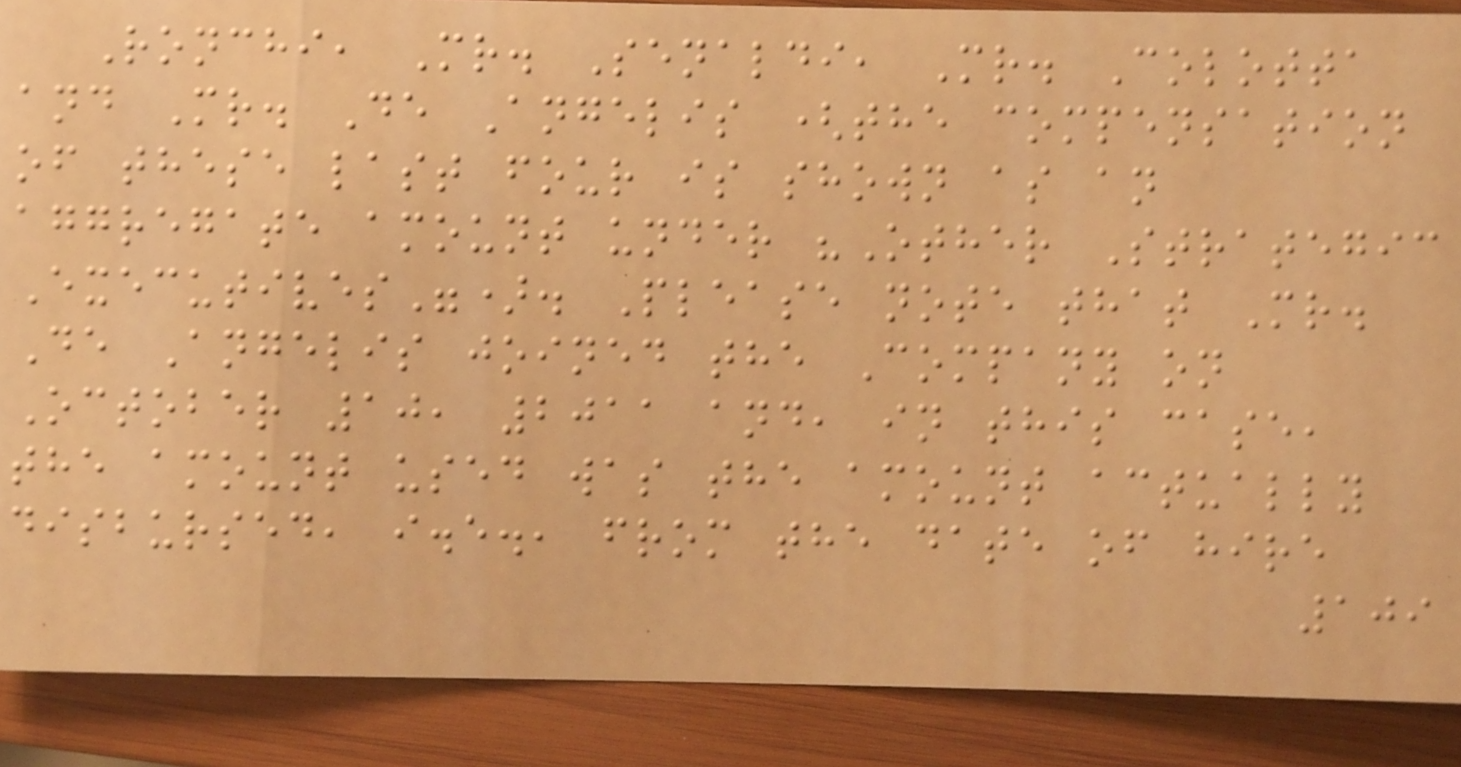Ronchi, Mr. Senaldi, Mr. Colotta
and Mr. De Angelis (the compensation
of these last four is shown as an
aggregate amount under "Other Strategic
Executives"). Please note that Mr.
De Angelis joined the Company on
October 10, 2011 and, in this case,
the amount used was the amount actually
disbursed, i.e., from the date of hire
109
